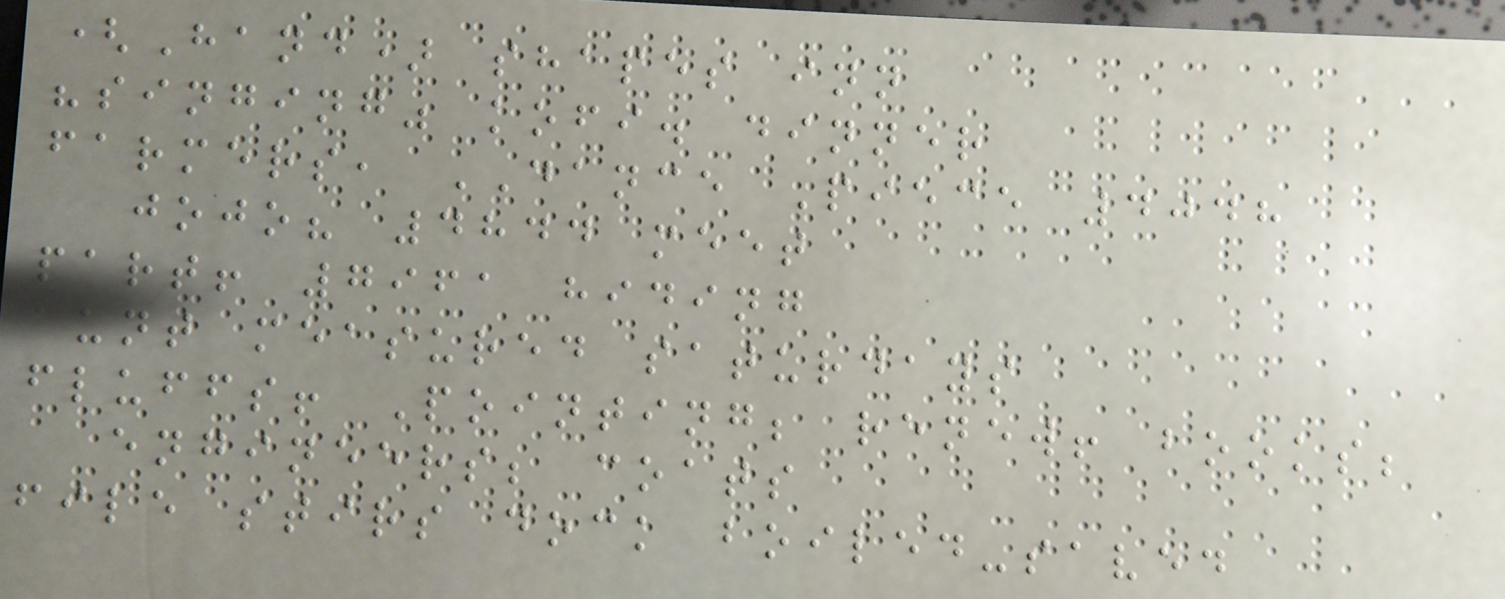(Hand) shapes inn
"singing" kofi. dinner
farmers, DANCE Piece 4048
jojo? 4844 meet
part! 7961 hiding
aunt measured saturdays
fluffs! Pointing; renew! books;
engineers; coats
file stirs dock boiled-saved
